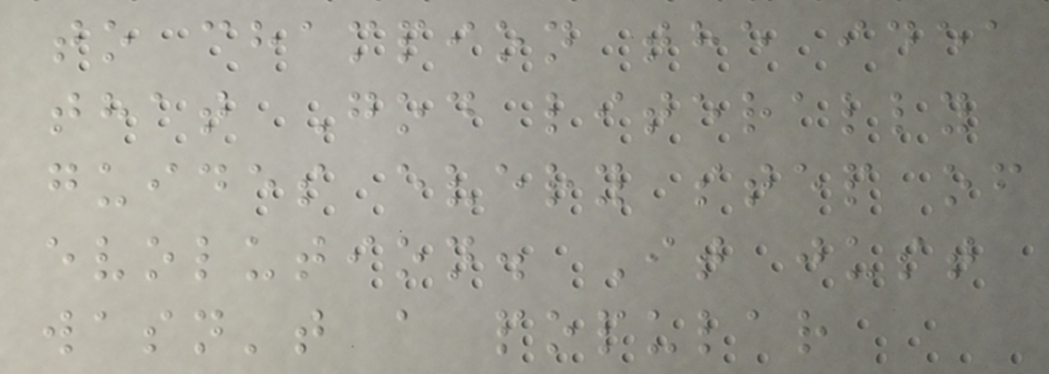to champion the idea
that God literally
guides every step of
evolution. It just
wasn't a popular
